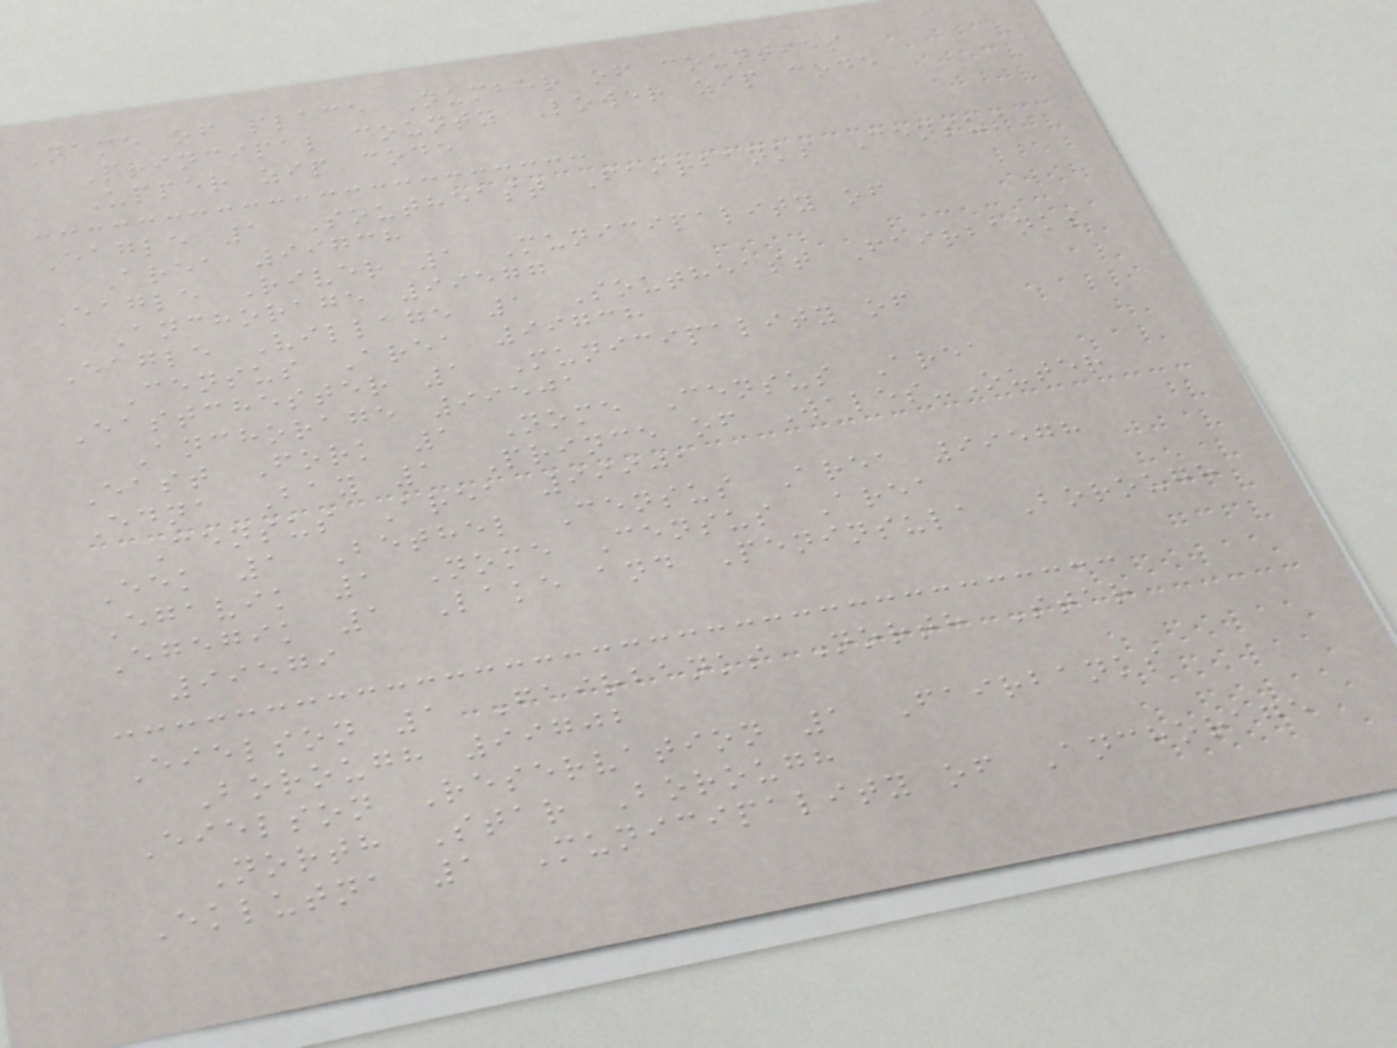Name of place Number of counties
Principal county Lower zip code
Upper zip code
Eagle 1 Southeast Fairbanks Census
Area 99738
Eagle River 1 Municipality of
Anchorage 99577
Eagle Village 1 Southeast Fairbanks
Census Area 99738
Eastchester 1 Municipality of
Anchorage 99501
East Fork 1 Nome Census Area
Edna Bay 1 Prince of Wales-Outer
Census Area 99901
Eek 1 Bethel Census Area 99578
Egavik 1 Nome Census Area
Egegik 1 Lake and Peninsula Borough
99579
Eielson 1 Fairbanks North Star
Borough 99702
Eielson Reservation 1 Fairbanks
North Star Borough
Eklutna 1 Municipality of Anchorage
